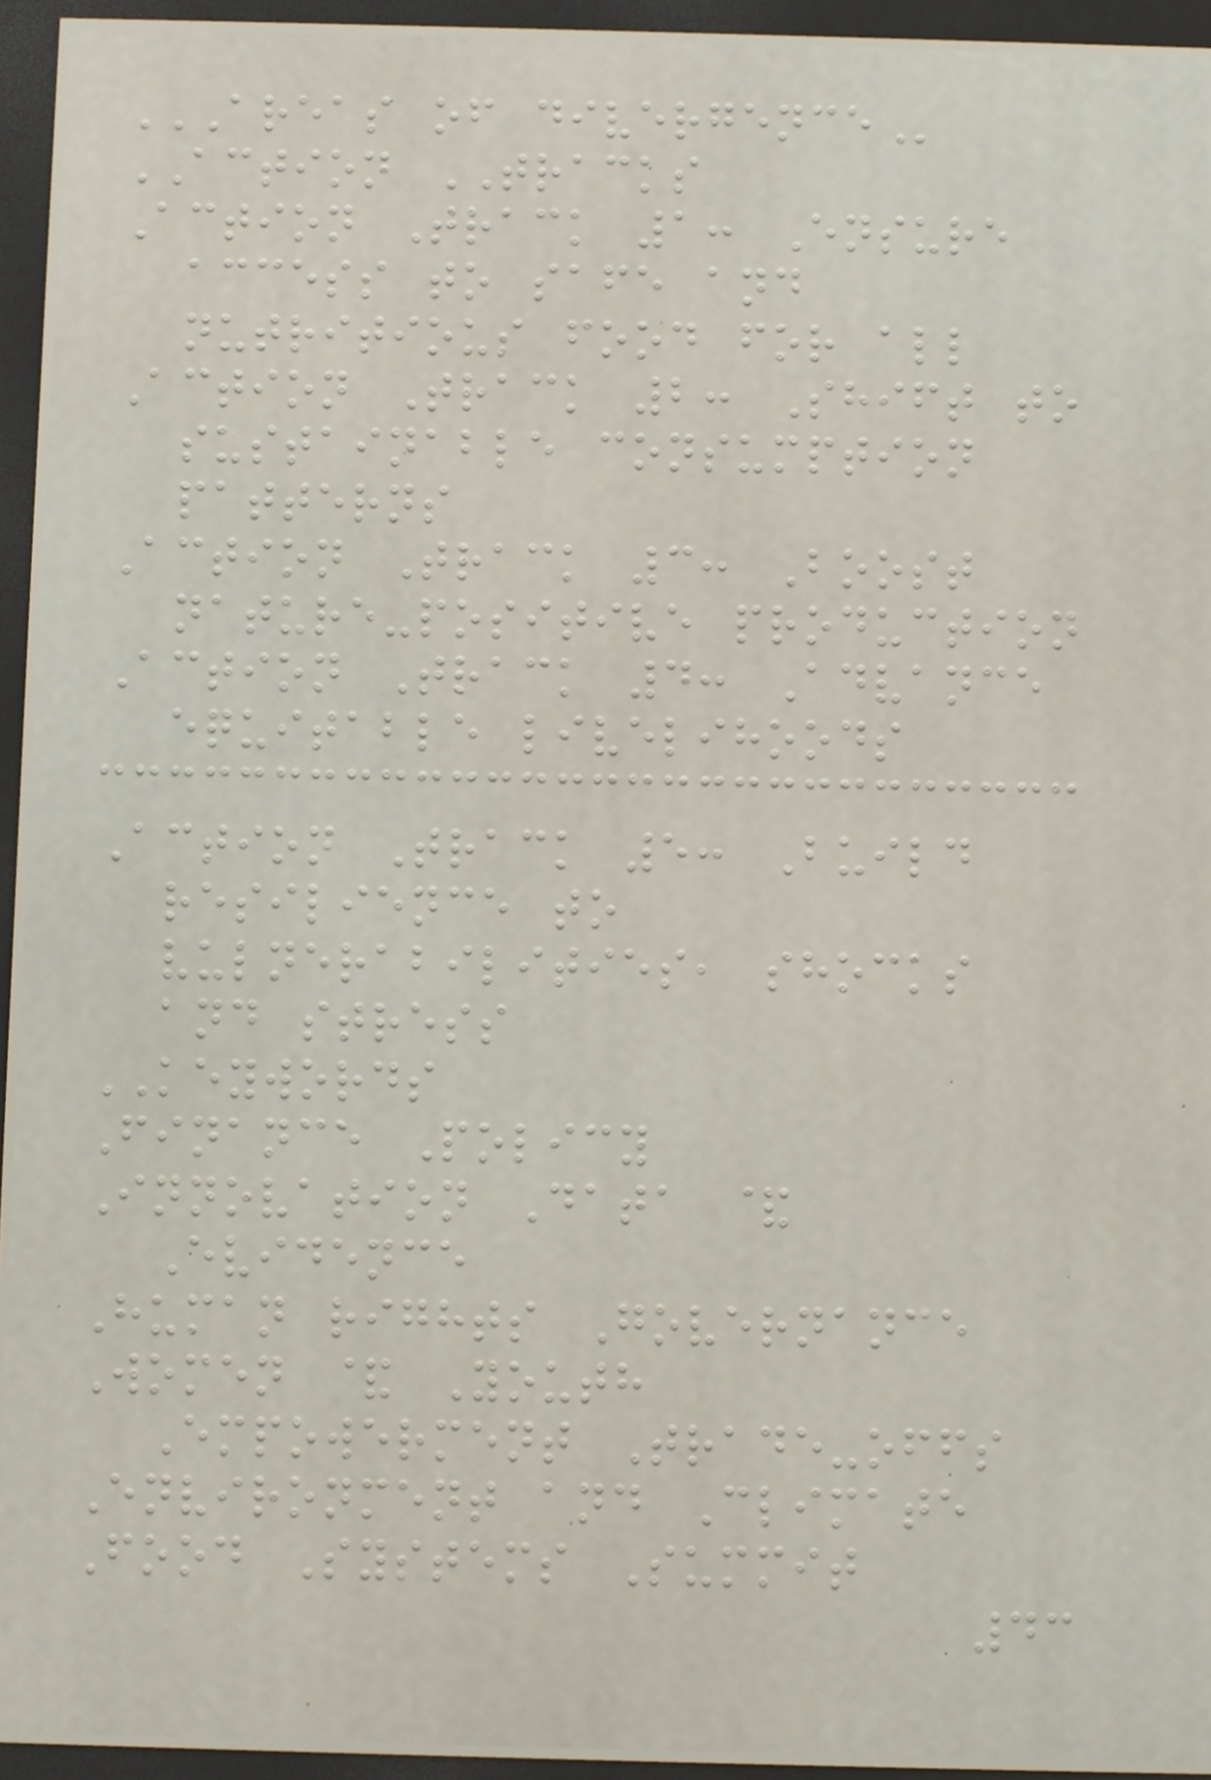AREAS OF DIVERGENCE
ACTION TRACKS
Action Track 1: Ensure
access to safe and
nutritious food for all
Action Track 2: Shift to
sustainable consumption
patterns
Action Track 3: Boost
nature-positive production
Action Track 4: Advance
equitable livelihoods
Action Track 5: Build
resilience to
vulnerabilities, shocks
and stress
KEYWORDS
Finance Policy
Innovation Data &
Evidence
Human rights Governance
Women & Youth
Empowerment Trade-offs
Environment and Climate
Food Systems Summit
43
